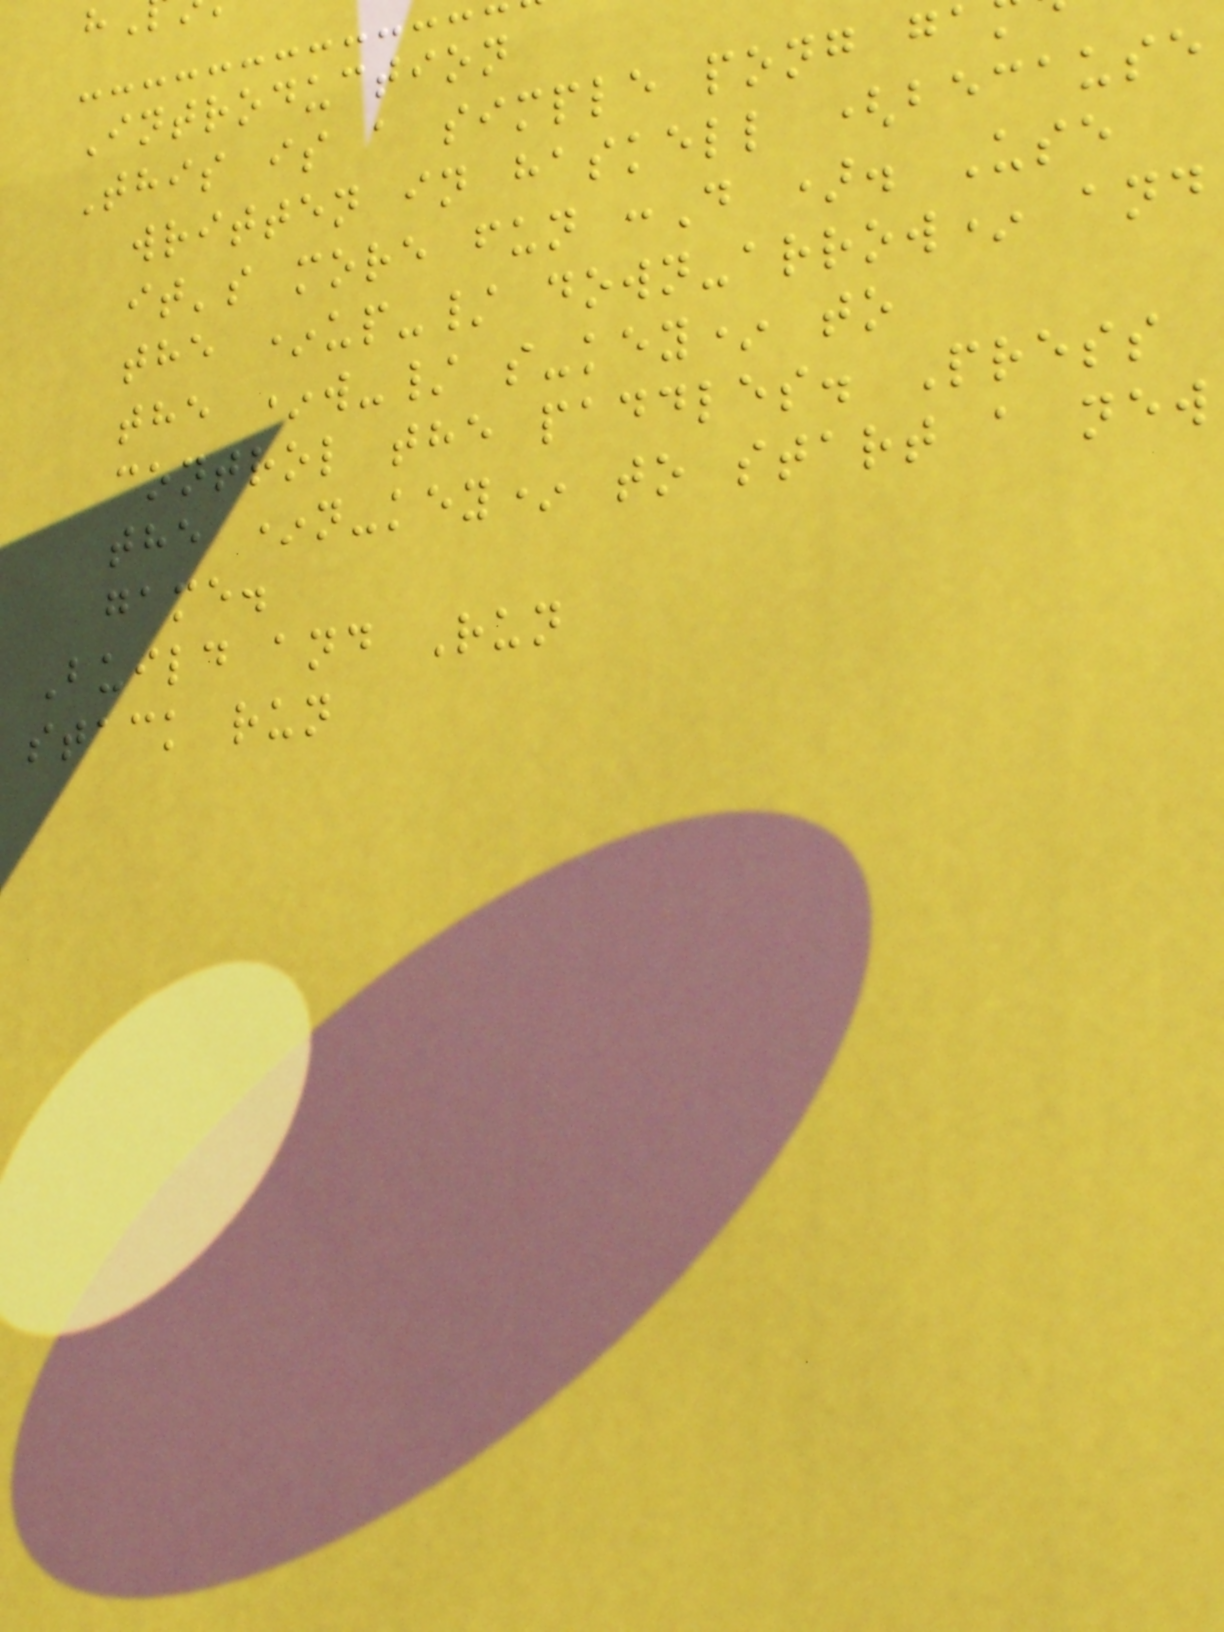Introduction
This is a simple pong ga
written in haskell (because
it's more fun :D ). Use
the *up-/ down-arrow* and
the *w-/ s-key* to
control the paddles. Press
the *n-key* to start a new
game.
Build and Run
stack run
